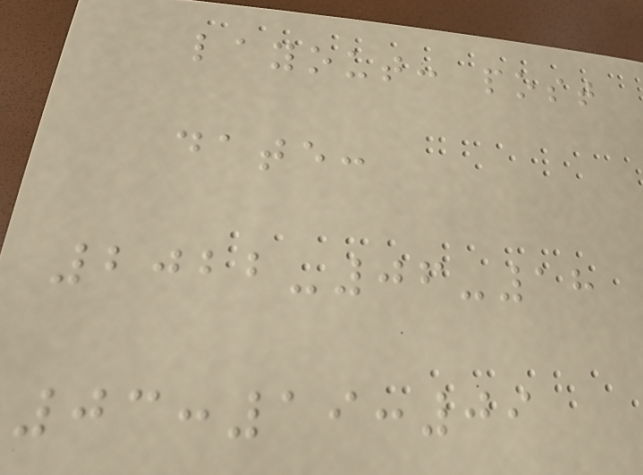layout: post
date:
2022-06-18
03:19:09
